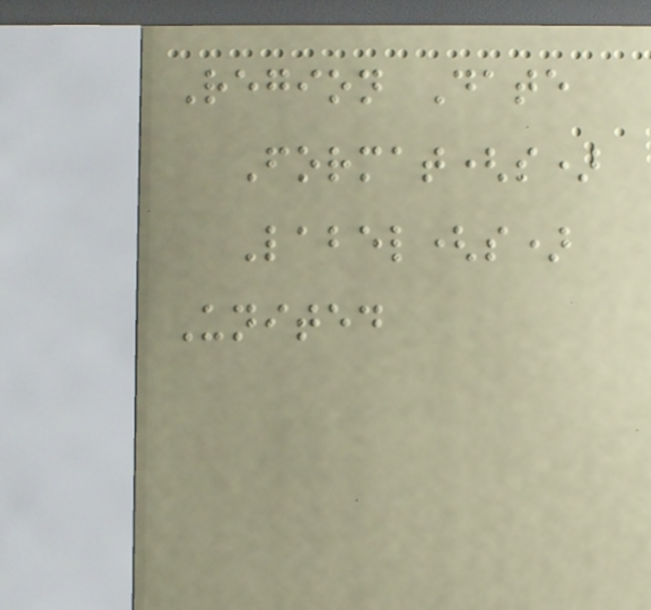Region Date
Format(s)
Label(s)
United
